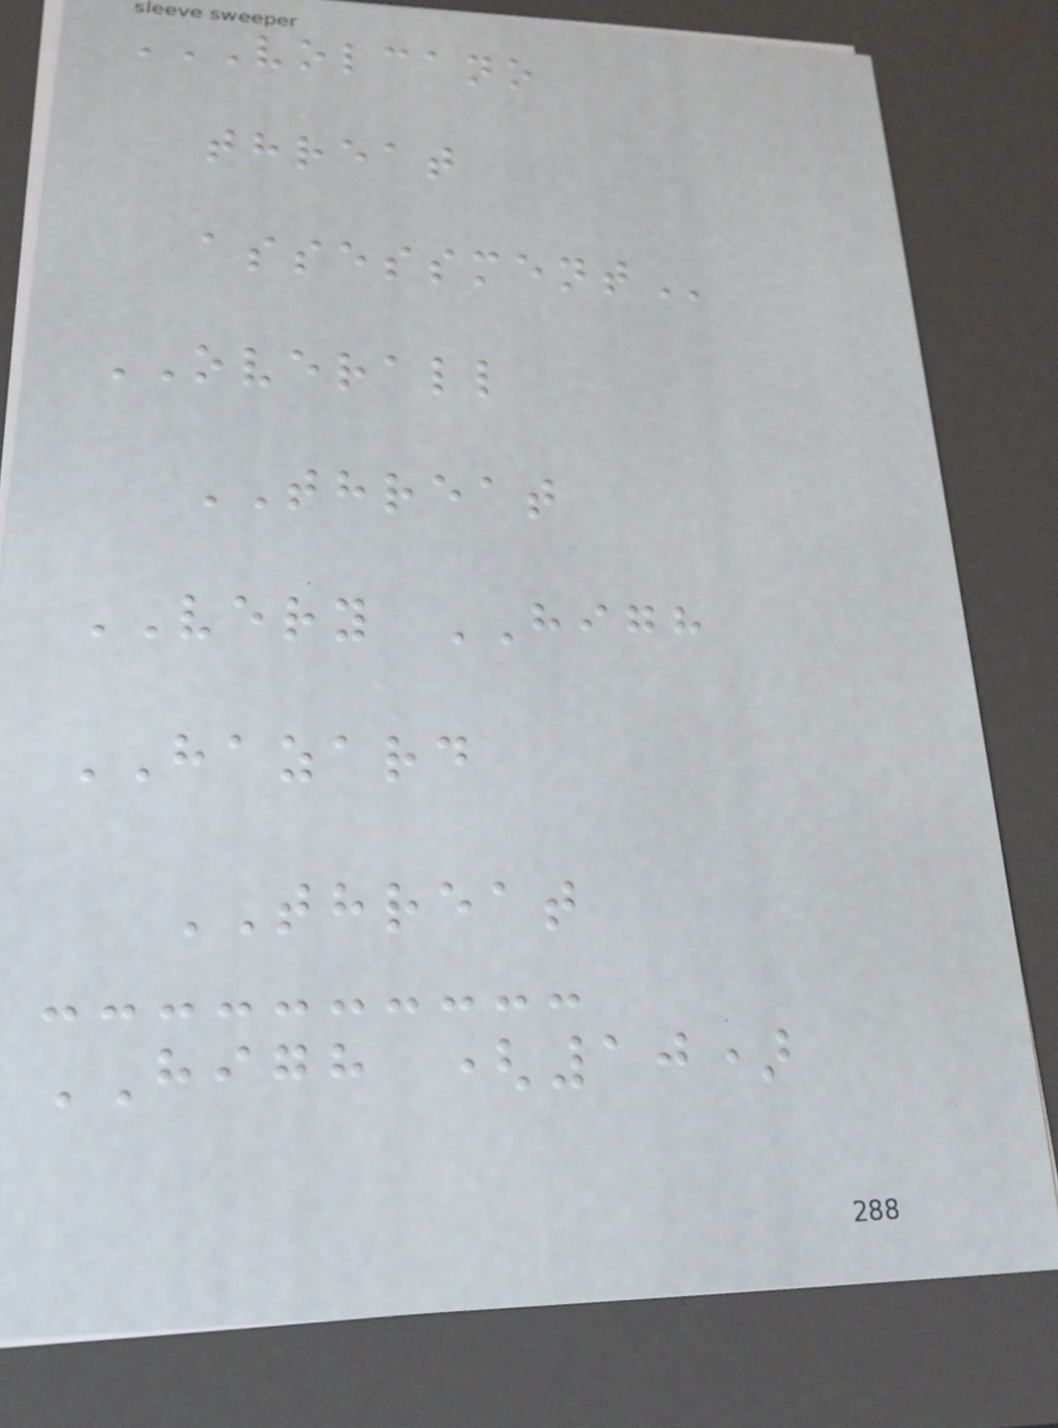VOLCANO
THREAT
ASSESSMENT
OVERALL
THREAT
VERY HIGH
HAZARD
THREAT
HIGH (10)
